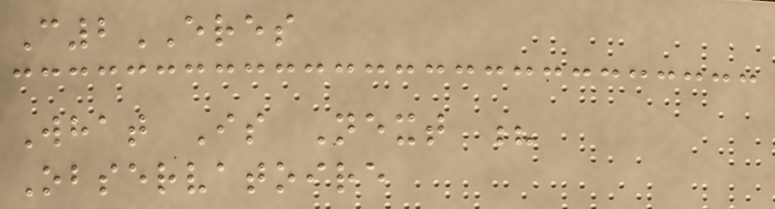C2ERES
What Is Next ?
Observatoire
